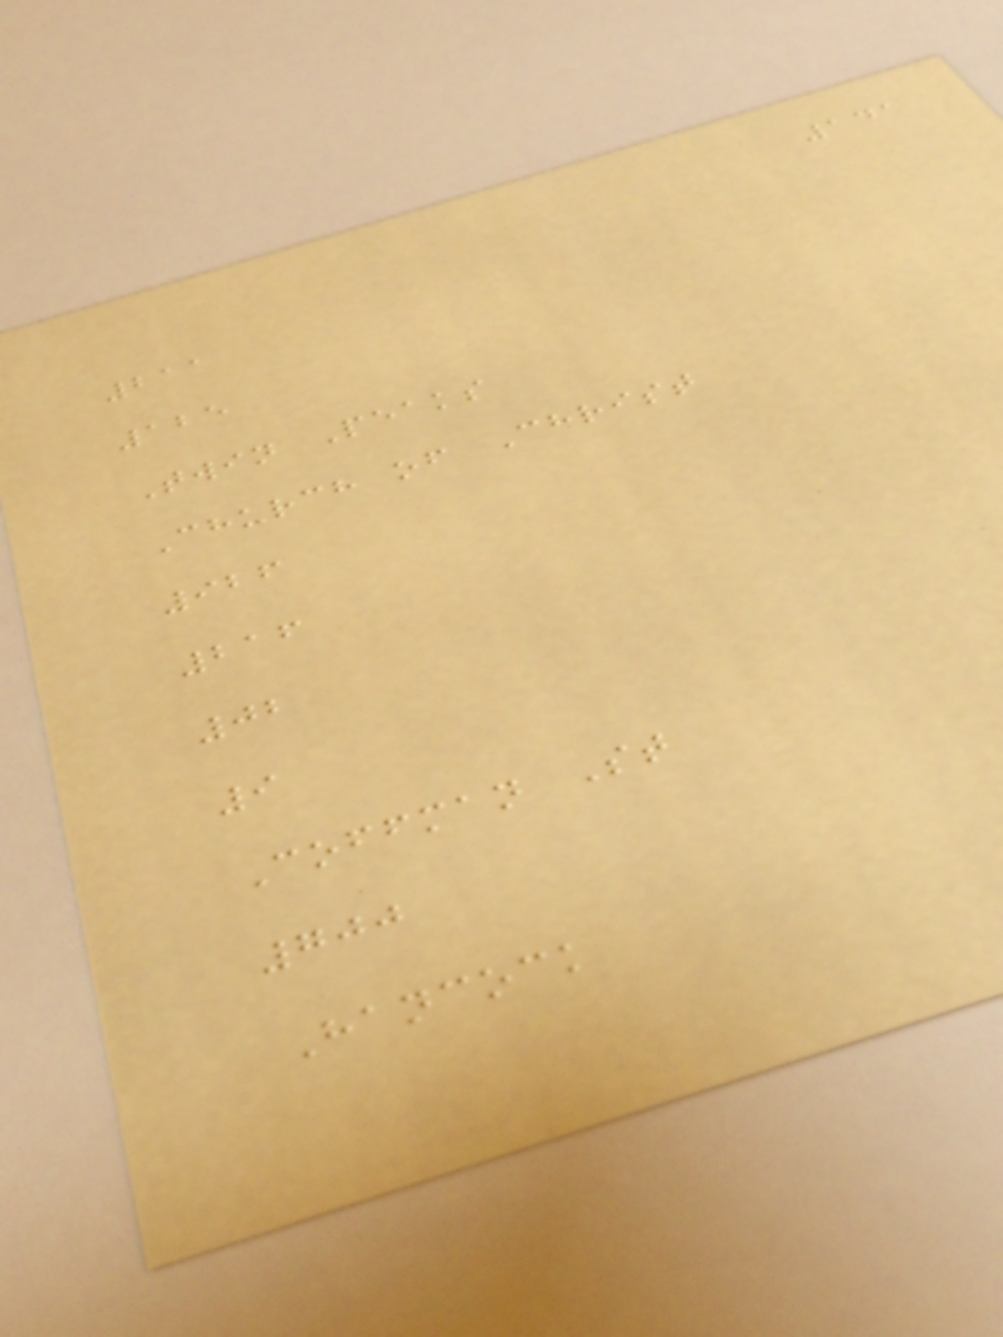141
211
125
Twin Peaks
Church of Christ
926
216
02
9
Coffman St
700
Hancock
